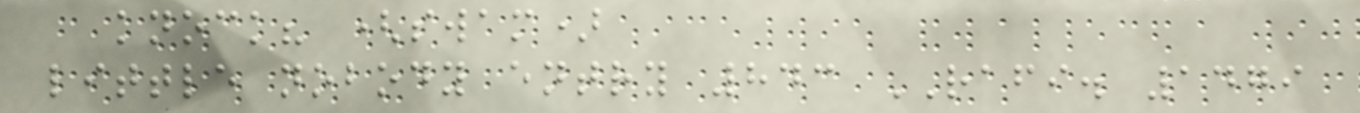knock? (swam)
little nobody entry 843 RAFI. 1479
